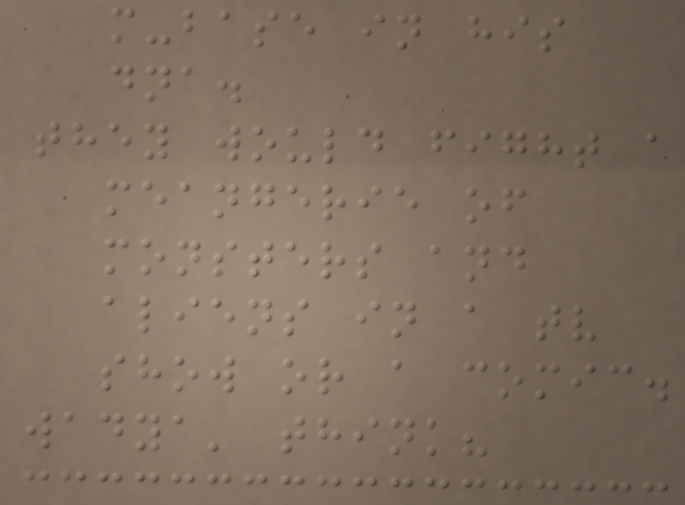m-base in his
dna.
they would fight a
meangerie of
monsters and
aliens in a tv
show or a comic.
wadya' think?
